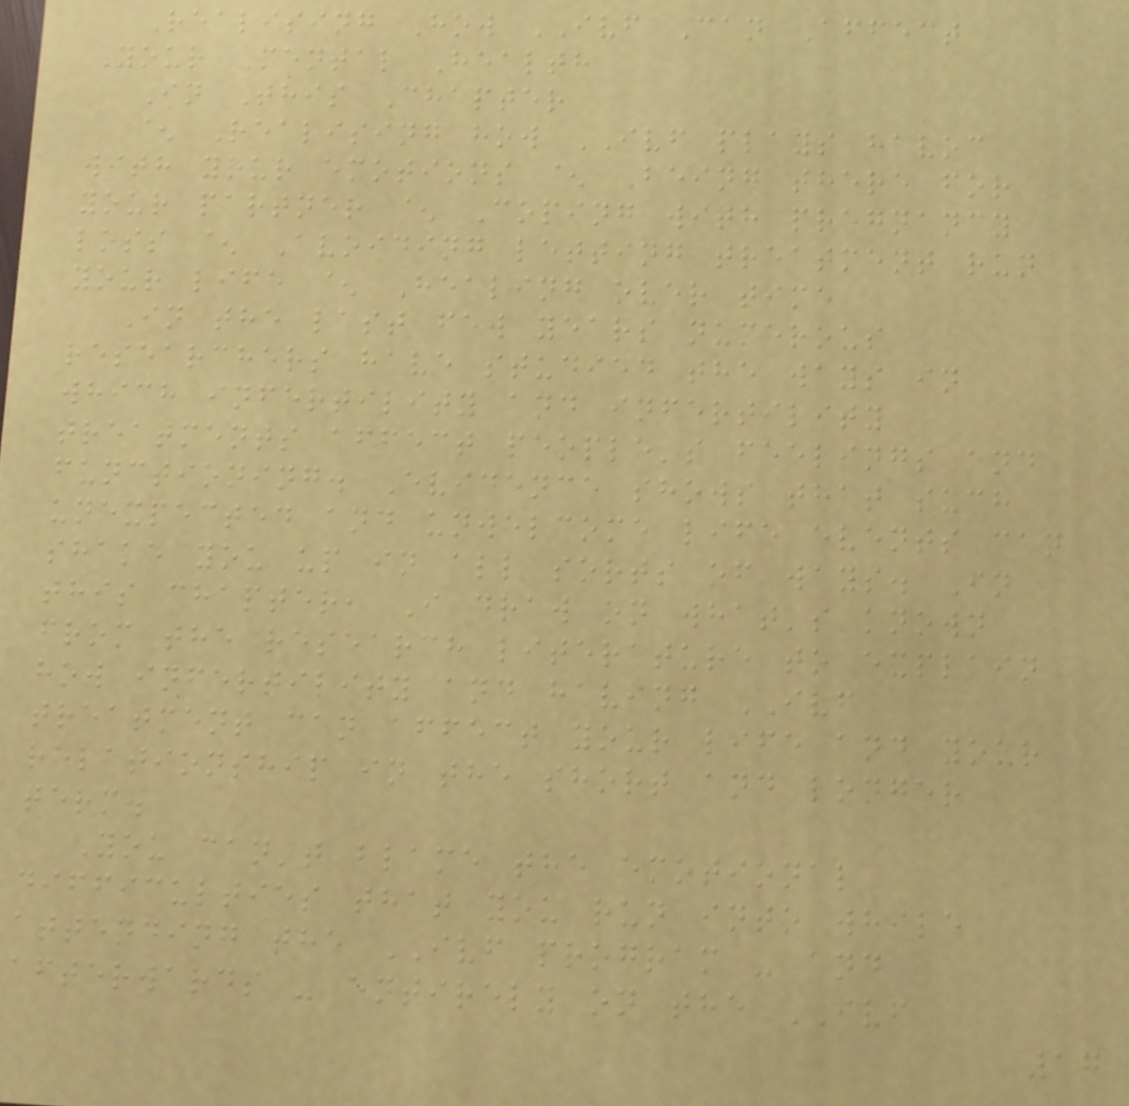Realising How IVF Can Affect
Your Mental Health
In This Chapter
^ Realising how IVF plays havoc
with your emotions ^ Being there for
your partner ^ Coping with pregnancy
loss ^ Avoiding letting treatment run
your life ^ Healing over time
In the last few years numerous
researchers have studied the ways in
which infertility and infertility
treatments affect people's feelings and
functioning. Evidence shows that such
unexpected and unwelcome life events can
shake you up in all sorts of ways. In
this chapter, I draw on what's known
from the research literature to explain
how infertility and having IVF
treatment can affect your life and your
relationship in the short and longer
term.
You can't blame the emotional
difficulties that you run into while
attending the IVF program - and
afterwards - entirely on the IVF
17
